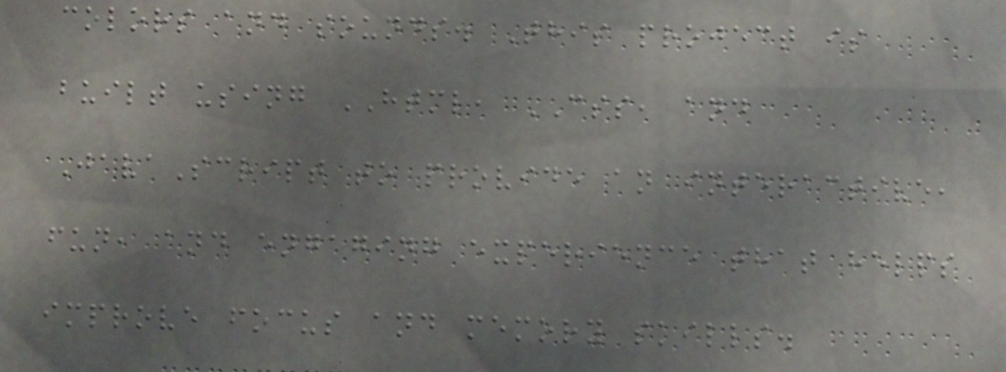colors and sounds. This project is
built using HTML, CSS, and
JavaScript to provide an interactive,
fun, and engaging experience that helps
improve focus and memory skills.
